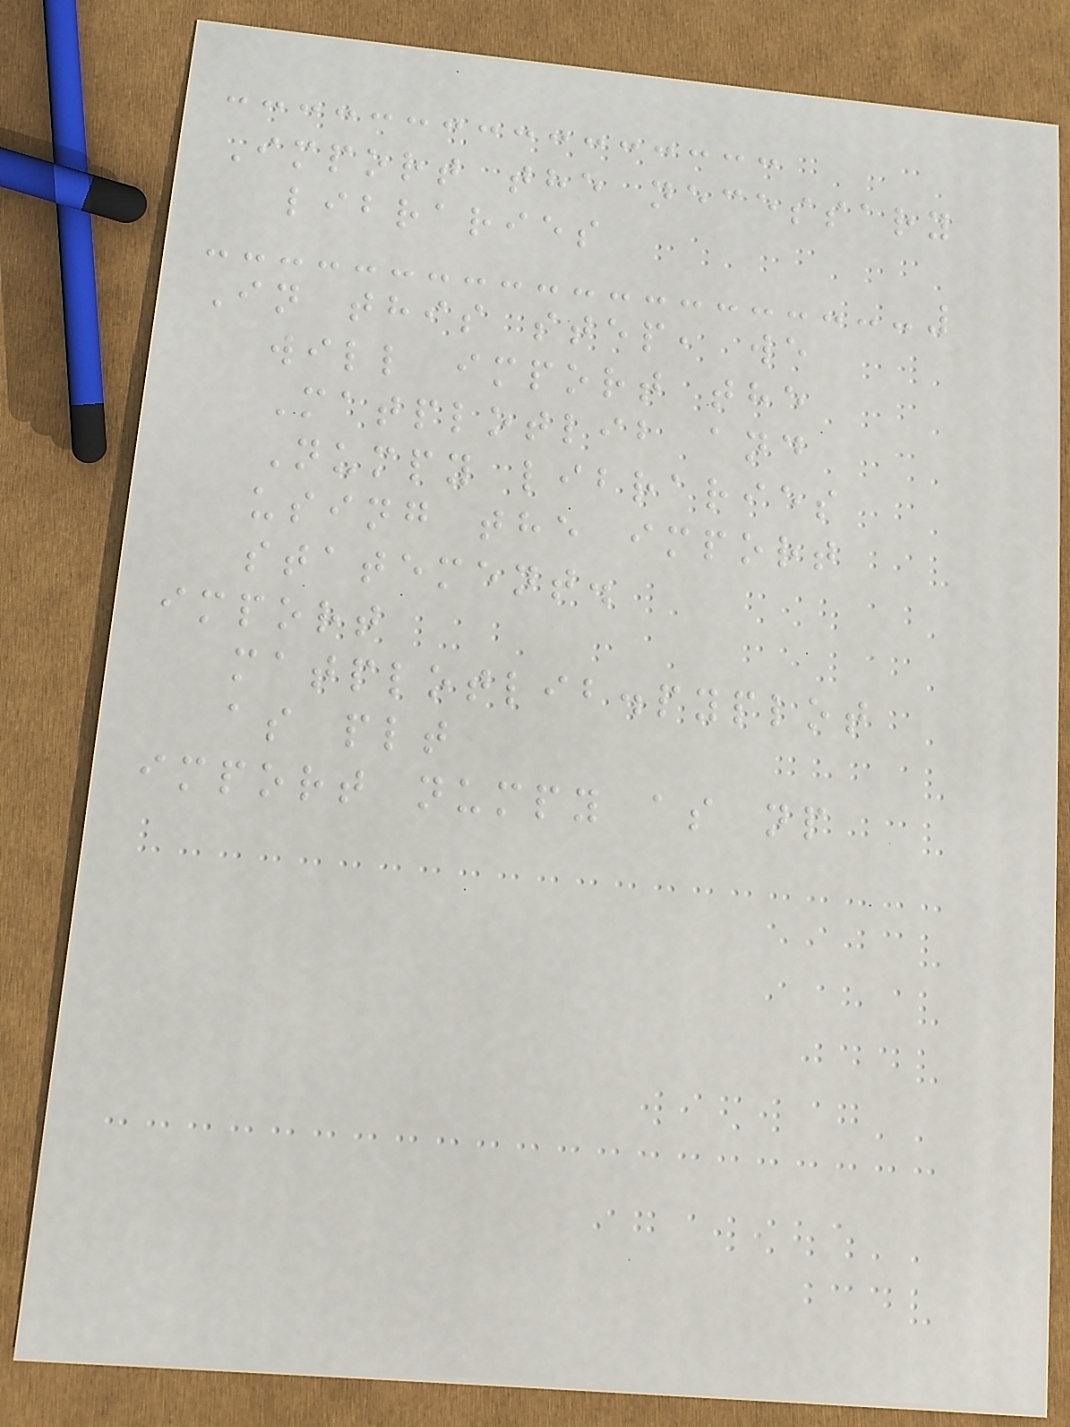Import the necessary
libraries
In this step, we
will import the
Matplotlib and
Numpy libraries
using the import
statement.
import
matplotlib.pyplot
as plt
import numpy as np
